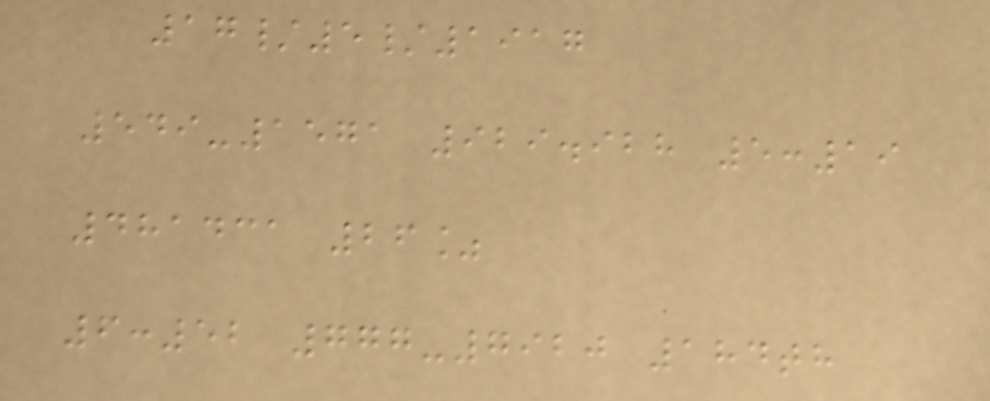17/5/1917
549-1571 929.928 5:19
481431 26%
6:52 777-7920 184th
